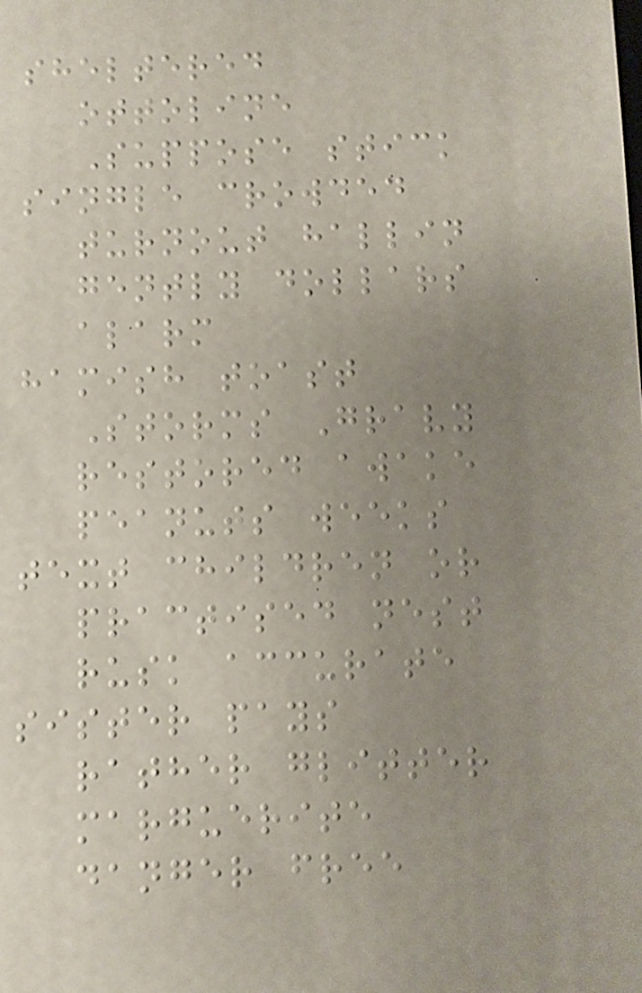sheltered
ottoline
Suppose stick
single crowded
turnout hallin
gently dollars
alarm
hamish toast
Storms Gravy
restored awake
peanuts weeks
text children or
practised nest
rusk accurate
sister pays
rather glitter
marguerite
danger free
